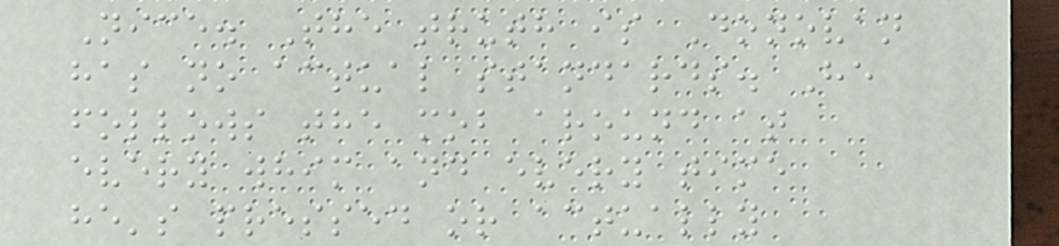Nice. The truth is Donovan
has no actual standards. He
follows the mob around at
every whim and every time
he's pressed or actually
